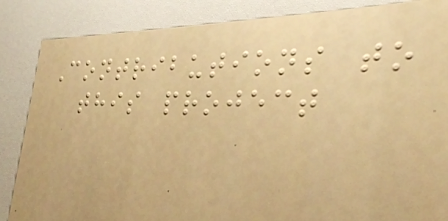Contributions to
this project
